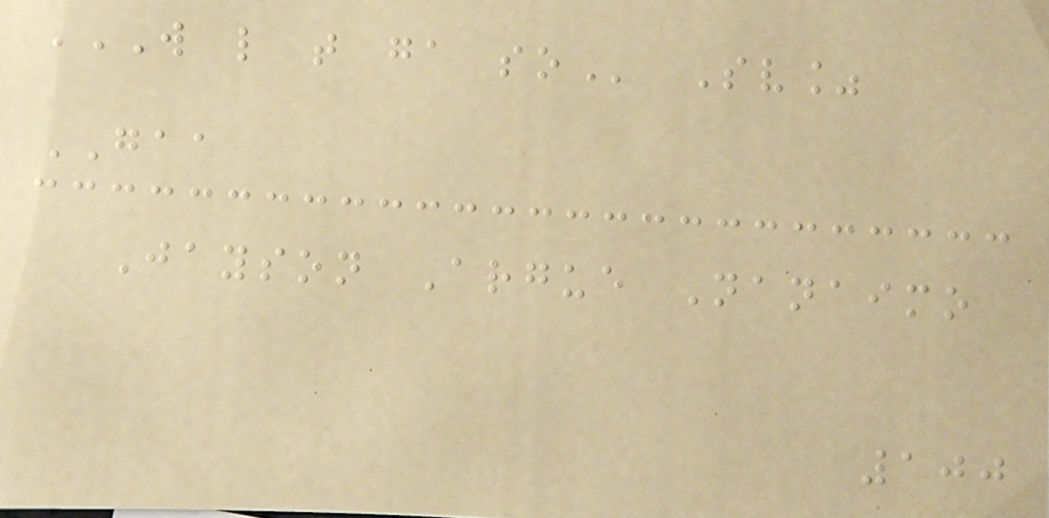W L T GA SO Sv%
GAA
Jayson Argue Nanaimo
100
